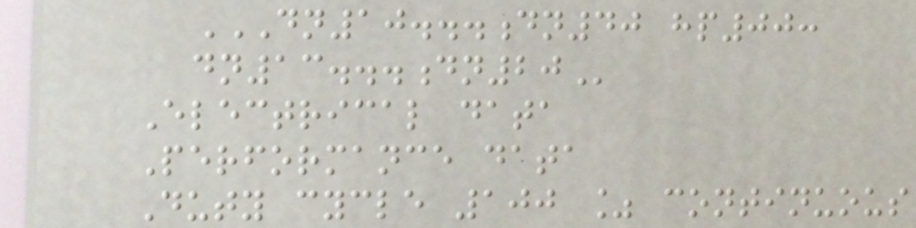DN10...DN40 HP00:
DN13...DN20
Electrical data
Performance data
Duty cycle 100 % continuous
